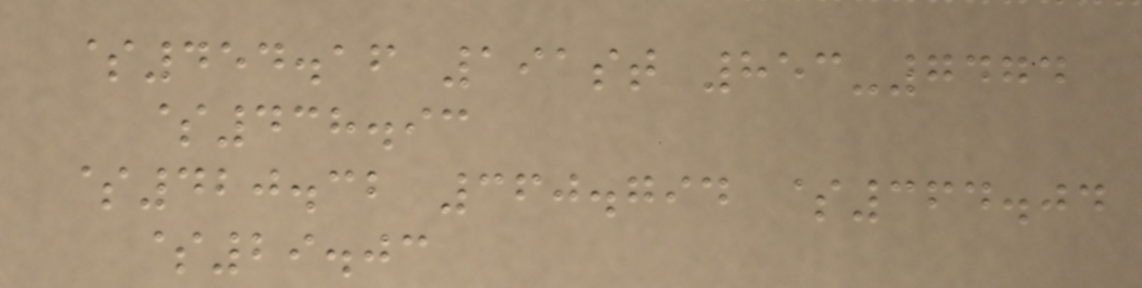$454.16 191st 853-7474
$438.93
$420.32 360.794 $364.04
$29.03
